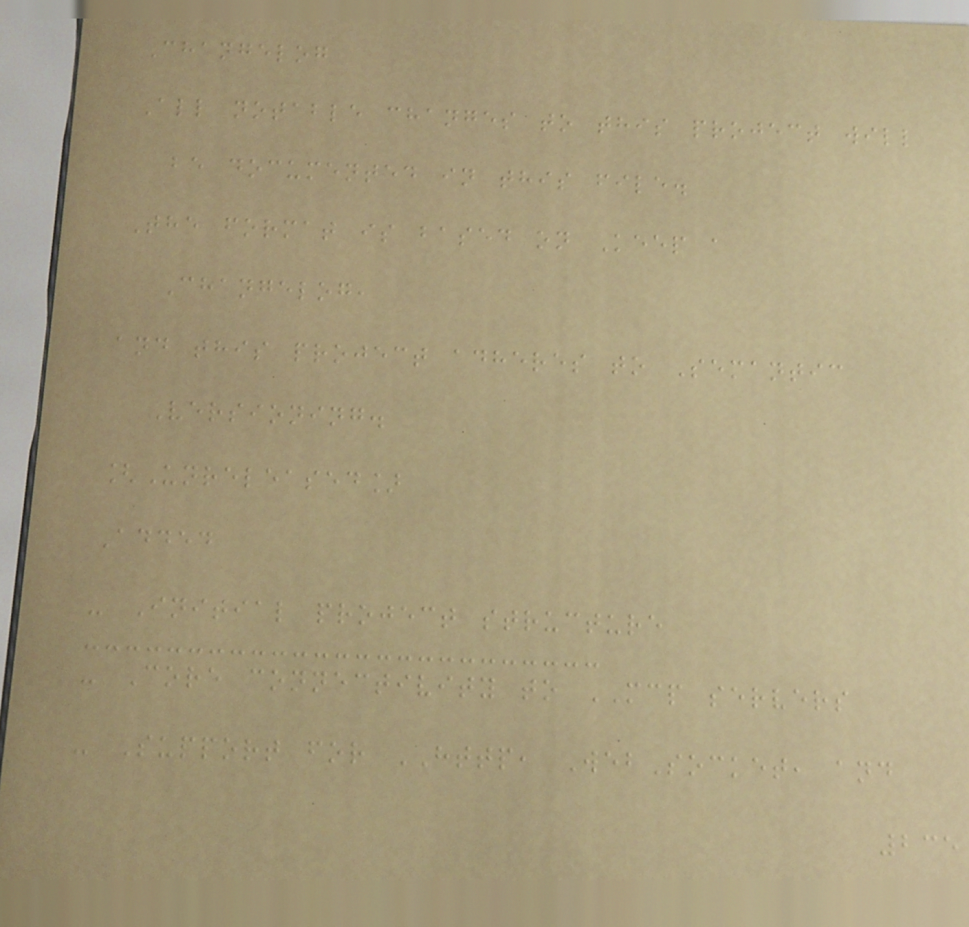Changelog
All notable changes to this project will
be documented in this file.
The format is based on Keep a
Changelog,
and this project adheres to Semantic
Versioning.
[Unreleased]
Added
- Initial project structure
- Core connectivity to MCP servers
- Support for HTTP, WebSocket, and
235
